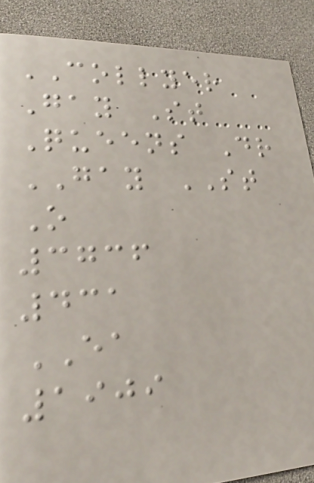COLLYER
Gay St
Queens Dr
GAY ST
O
3736
431
EA
1909
